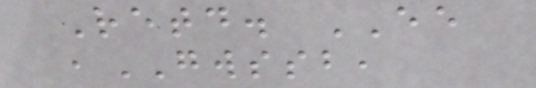Retd. EE
,GWSSB,
